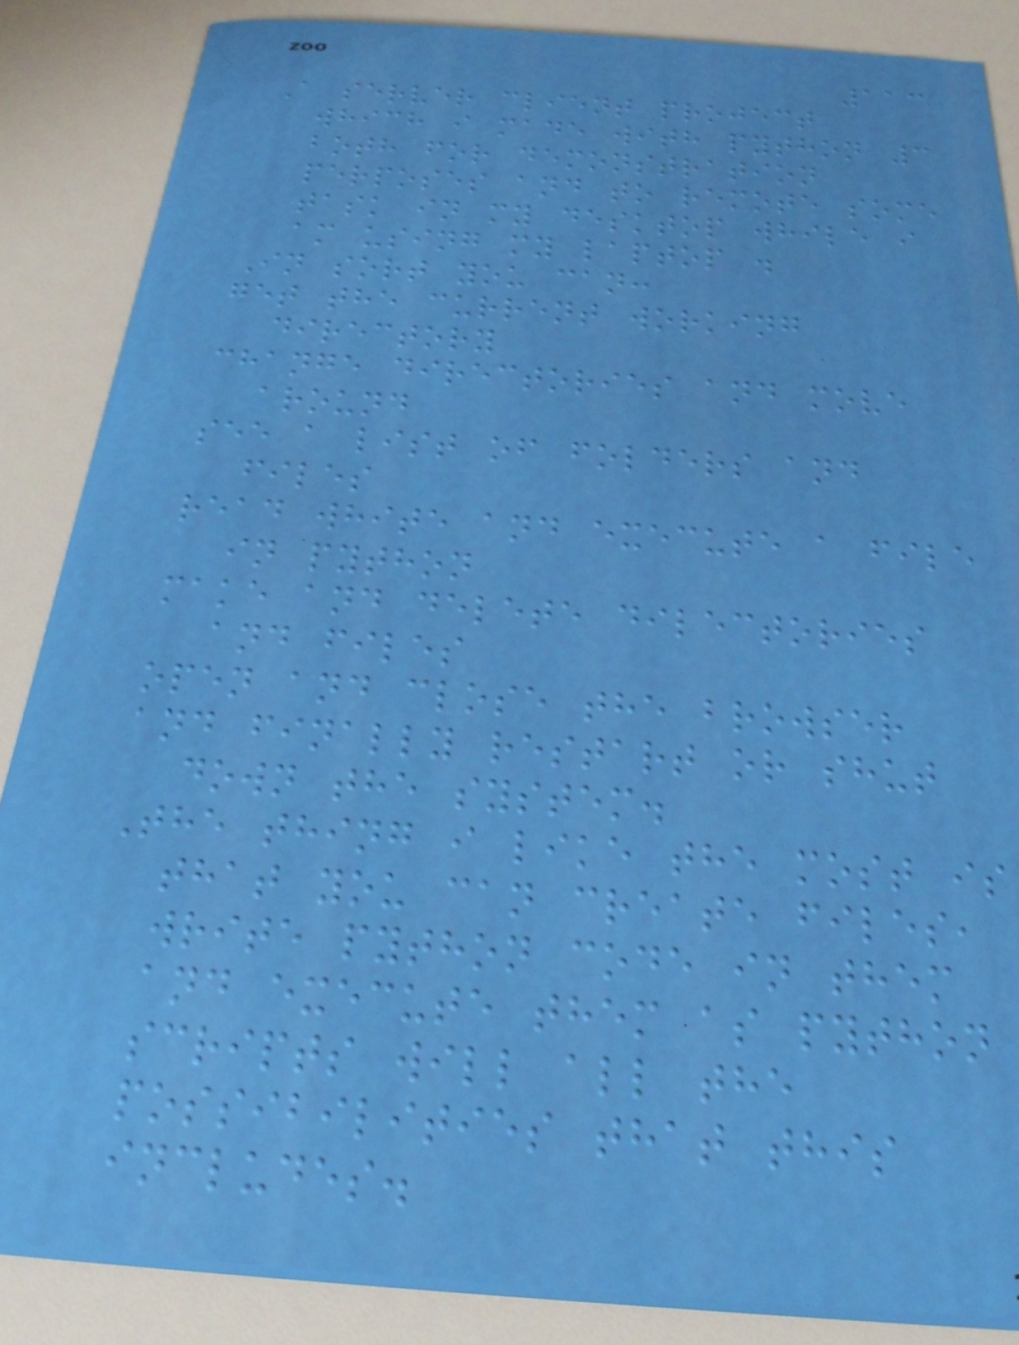113
A server client project
which i made with python 3
both for demonstration
perposes and to remote some
task in my desktop while i
am using my laptop .
In sort you can:
get the current working
directory
change directories and move
around
see a list of folders and
files
read white and execute a file
in python
make and delete dilectories
and files
open and close the browser
and finally restart or shut
down the system.
The thing i like the most is
that you can create files,
write python code in them
and execute them as python
scripts will all the
possibilities that this
includes.
